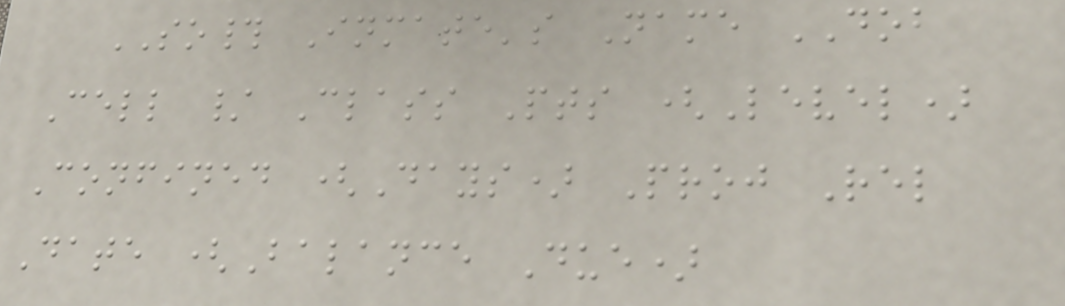SO# Inmate's Name DOB
Cell / Class Pts (Level)
Confined (Days) Proj Rel
Date (Balance Due)
